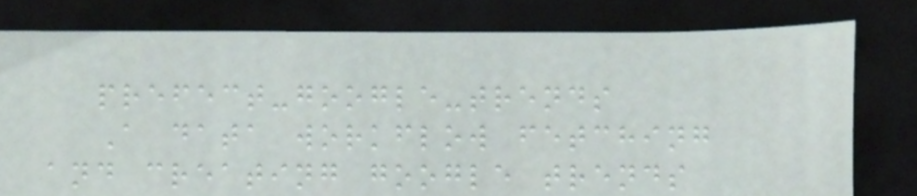prefect-google-trends
A data workflow fetching
and creating google trends
